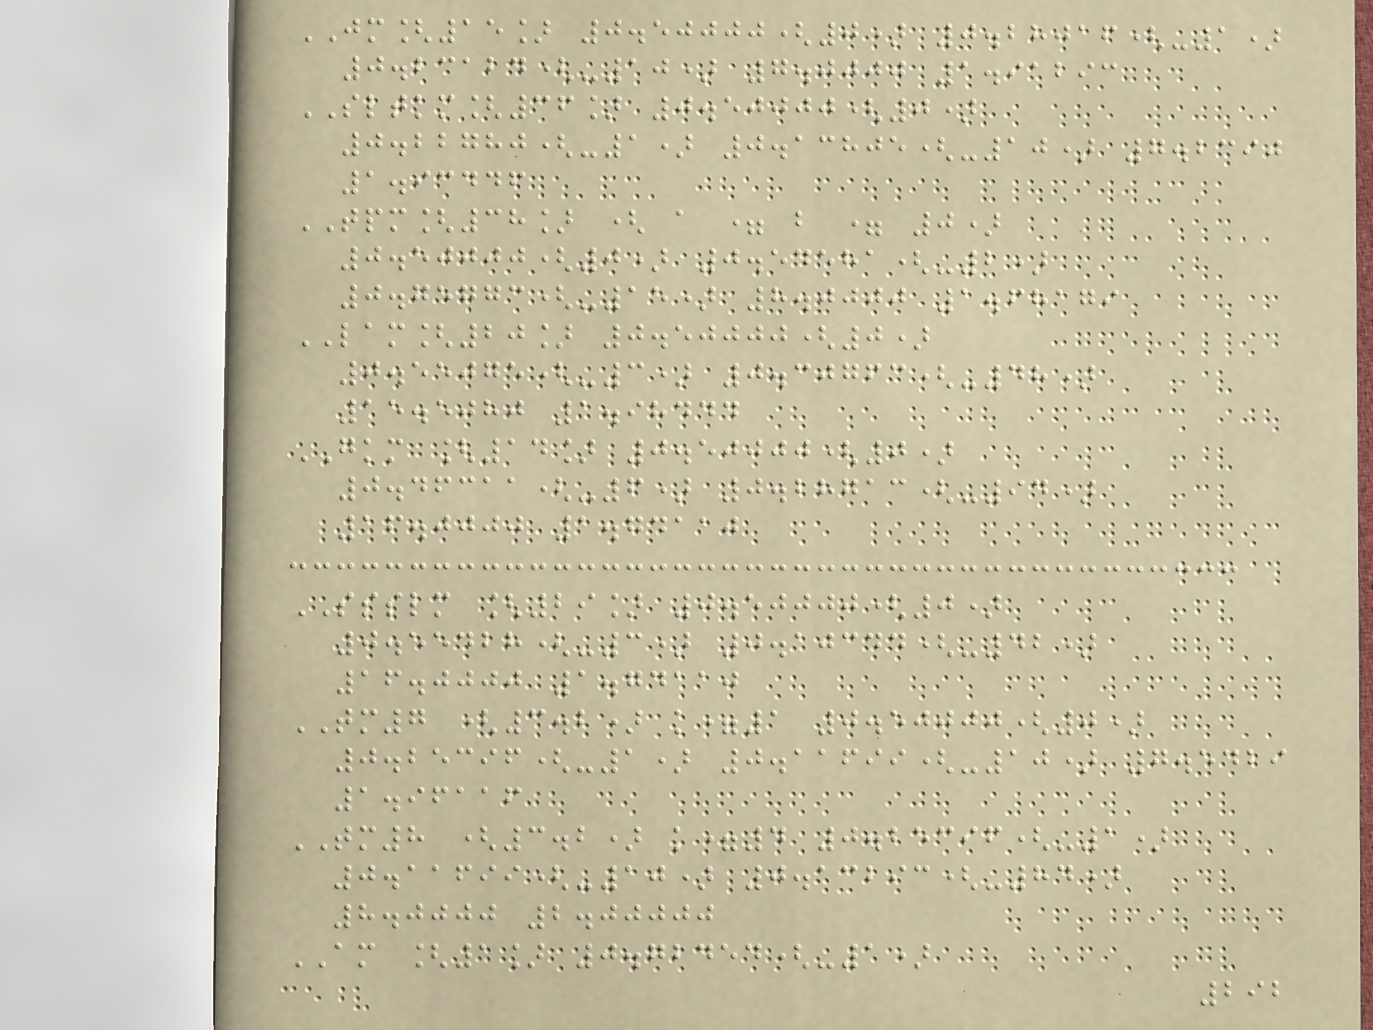JM[15] 0.50000(0) 0.28016(-1)
0.23124(-10) 7.0000 1.91293
SLTKM[36] 0.50000(0)
0.22780(-1) 0.13805(-10) 7.2390
1.93446
TPM[38] ( a = b = 0)
0.50000(0) 0.54581(-2)
0.75773(-15) 8.0000 1.68179
LAM[20] 0.50000(0)
0.55075(-3) 0.30763(-48)
15.5080 1.98444
GKM [14] 0.50000(0)
0.46311(-6) 0.28713(-94)
16.0000 1.74110
SSSLM [29] 0.50000(0)
0.55428(-3) 0.10344(-42)
16.0000 1.74110
TM7 (3.2) k=1 0.50000(0)
0.25396(-1) 0.11699(-10) 7.5429
1.96116
TM8 (3.2) k=4 0.25396(-1)
0.11699(-10) 0.13293(-84)
8.0000 2.00000
AM [1] 0.72454(-1)
292
